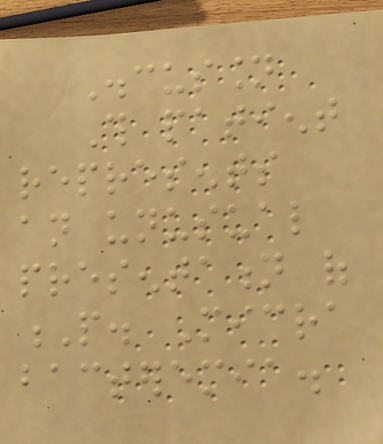Discussion
This patient
represents
an unusual
presentation of
P. Micra
bacteremia.
